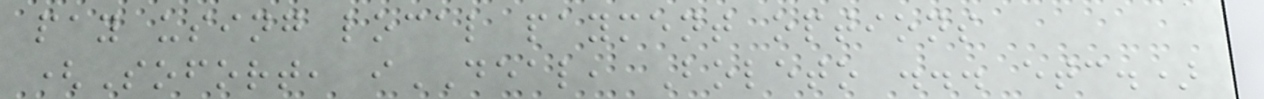pay using local payment options
(Sofort, iDEAL, Boleto ... etc.)
